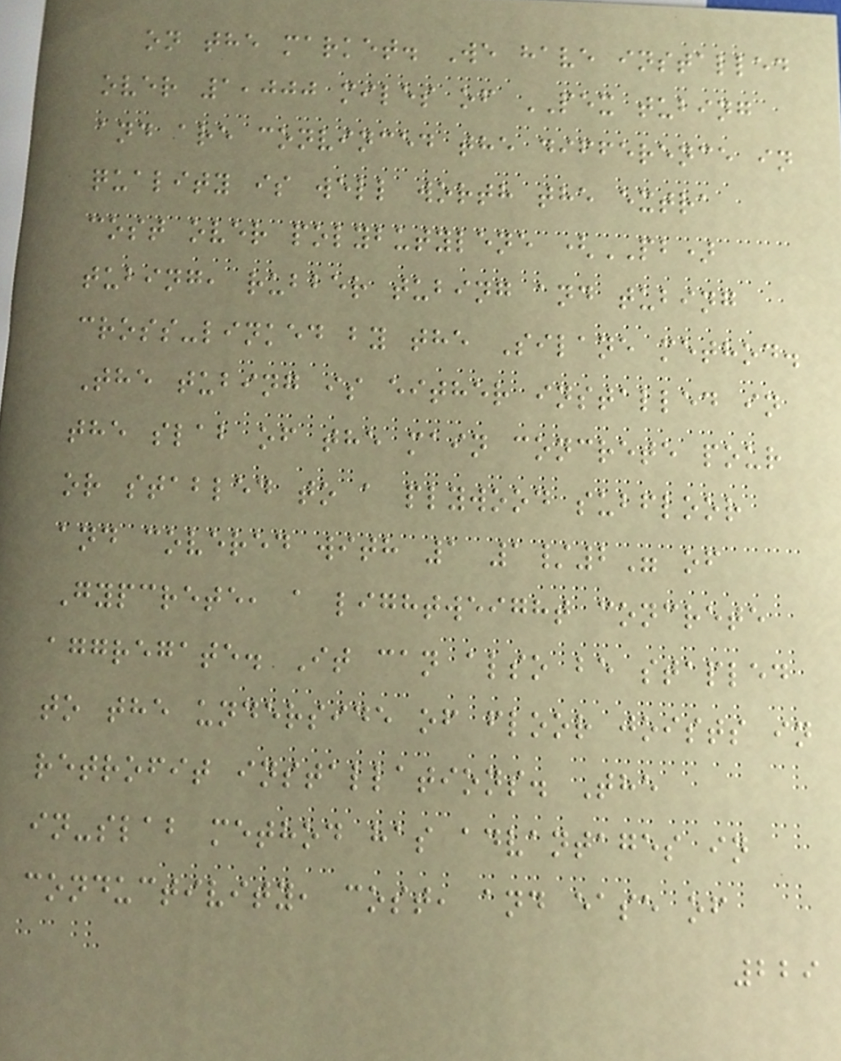on the market. We have installed
over 1,000 miles of PEX tubing
and are convinced the difference in
quality is well worth the extra
cost over polybutylene (PB)
tubing, rubber tubing and tubing
cross-linked by the Silane method.
The tubing is either installed in
the slab of the main concrete pour
or stabled to a plywood subfloor
and covered with 1 1/2" of
Gypcrete, a lightweight concrete
aggregate. It can also be stapled
to the underside of floor joists in
retrofit installations. The
in-slab method has advantages in
conductivity, cost, and ease of
229
